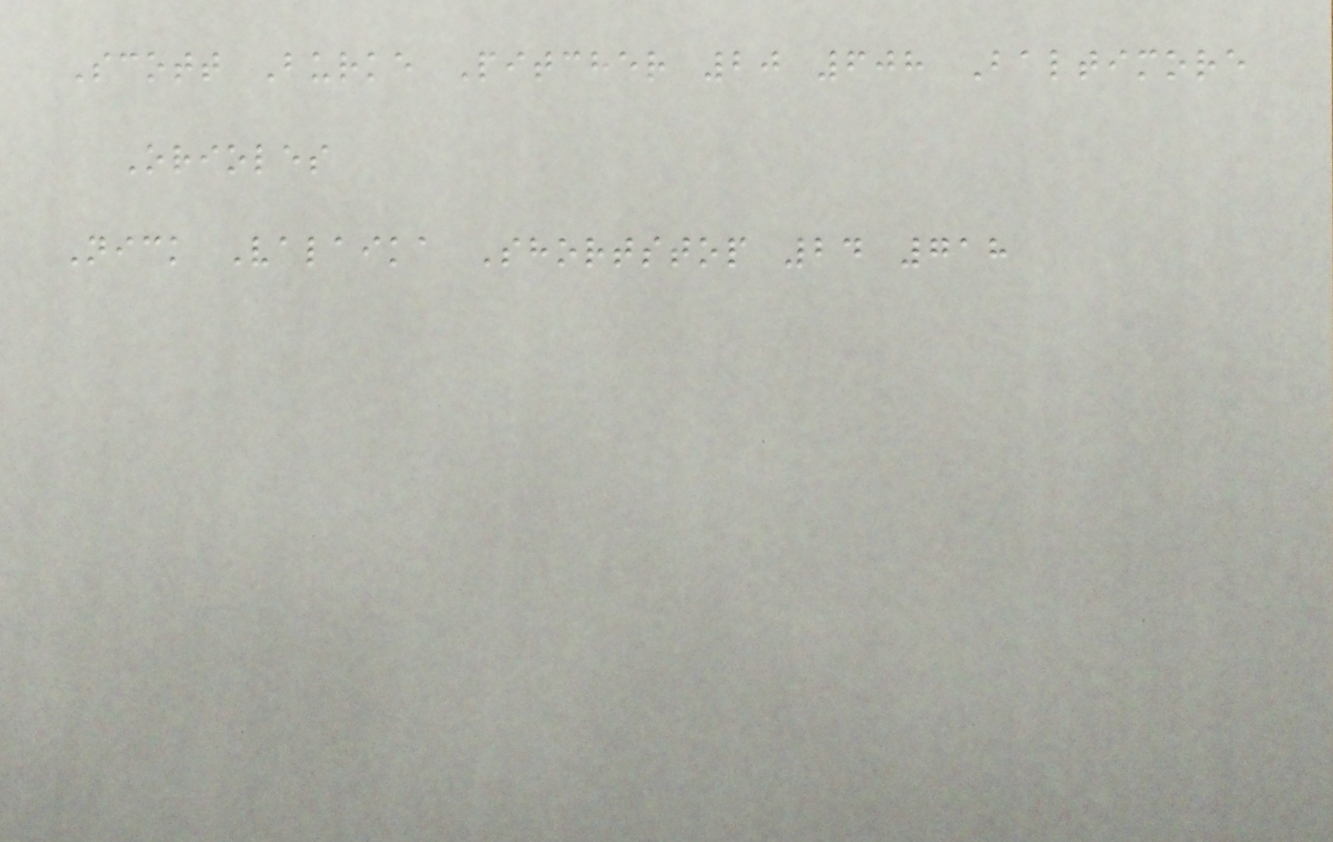Scott Burke Pitcher 20 608 Baltimore
Orioles
Nick Valaika Shortstop 24 718
